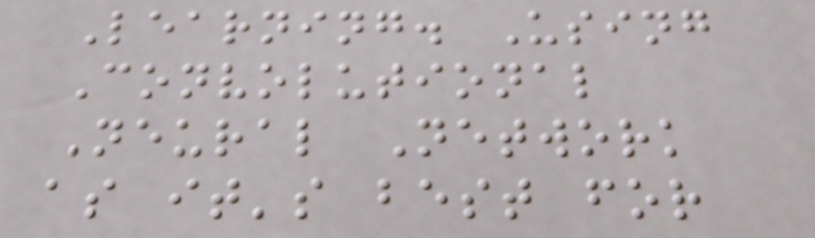Learning. Using
Convolutional
Neural Network
as it's best for
